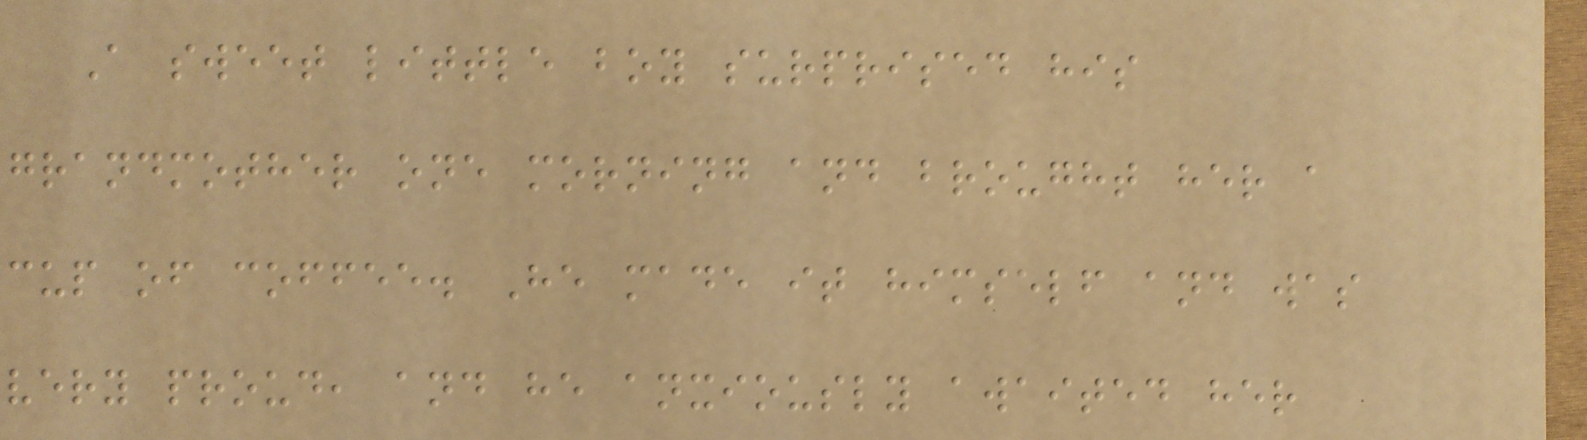A sweet little boy surprised his
grandmother one morning and brought her a
cup of coffee. He made it himself and was
very proud, and he anxiously awaited her
